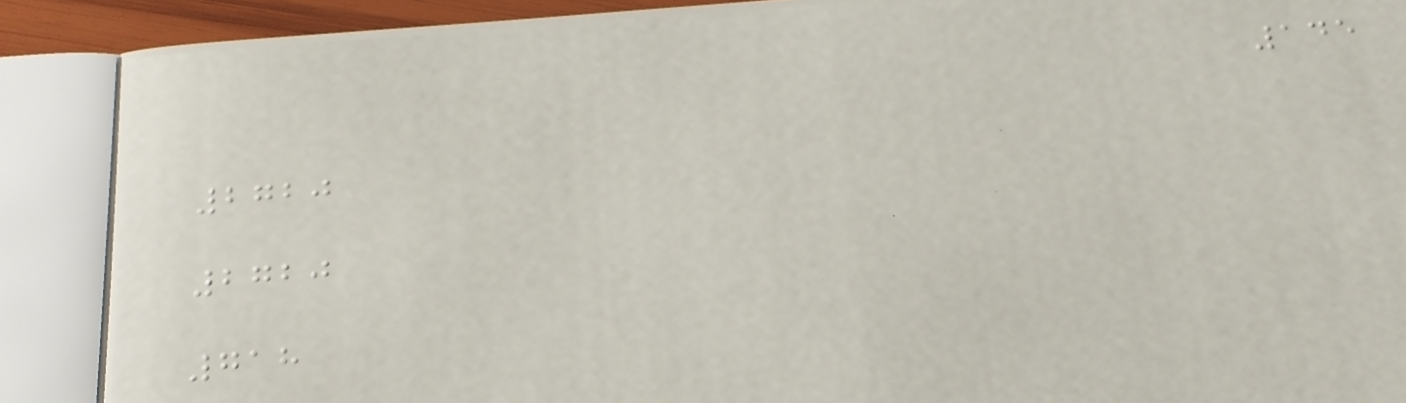145
2720
2720
718
